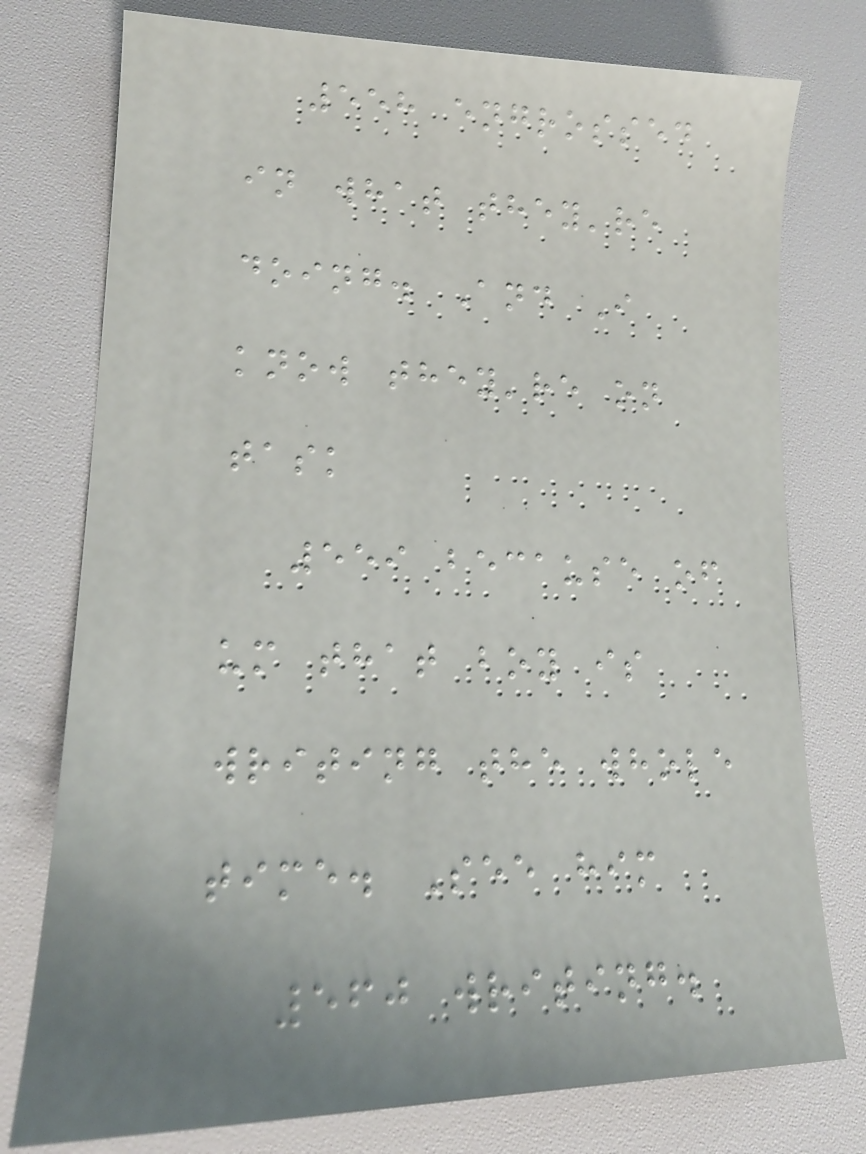558 engrossed
in what they're
doing. And I
know they're on
task
559 because of
um that boy is
writing the whole
time. See him
560 writing.
